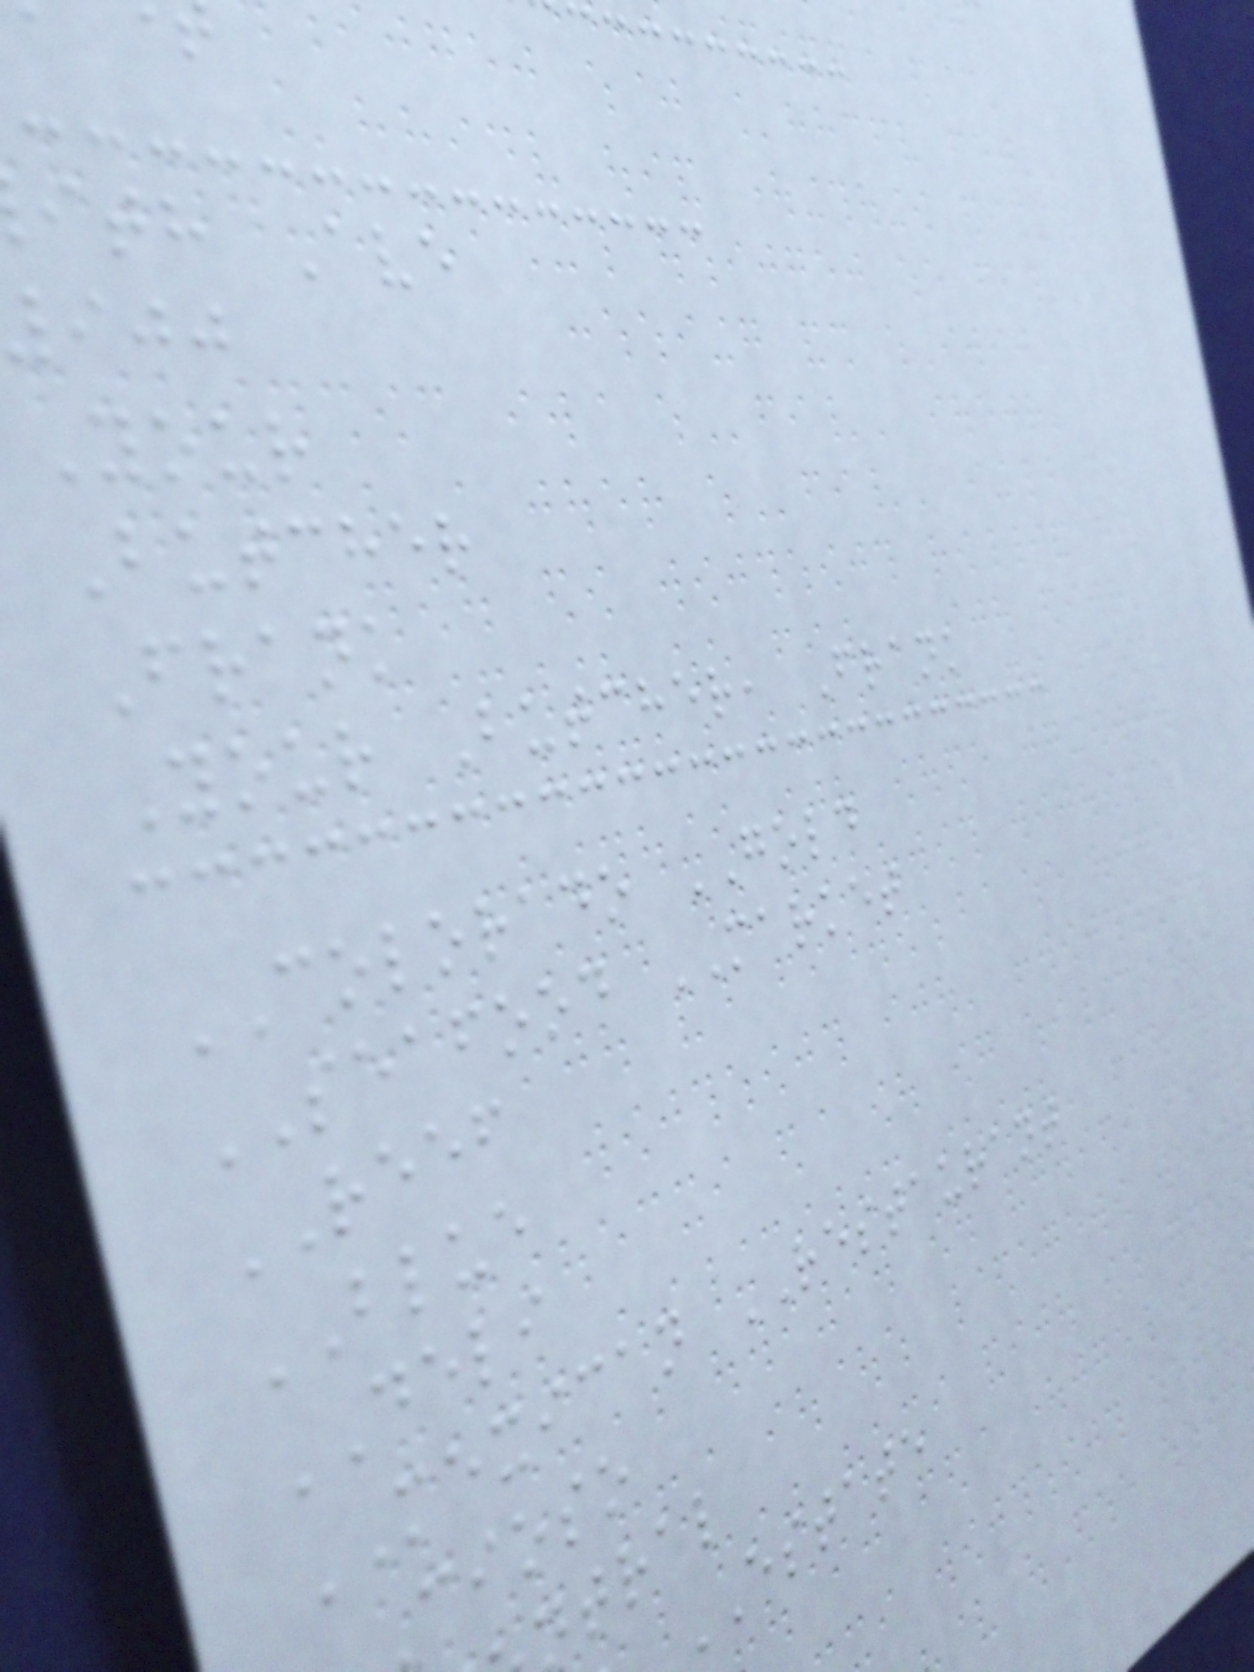ith Ave
Your
Butcher
Frank
Your Butcher, Frank
COLORADO GOLD
SEAFOOD MARKET
REEF
BLUE
DELI
MEXICAN RESTAURANT
cioso
tral
ESTATE
